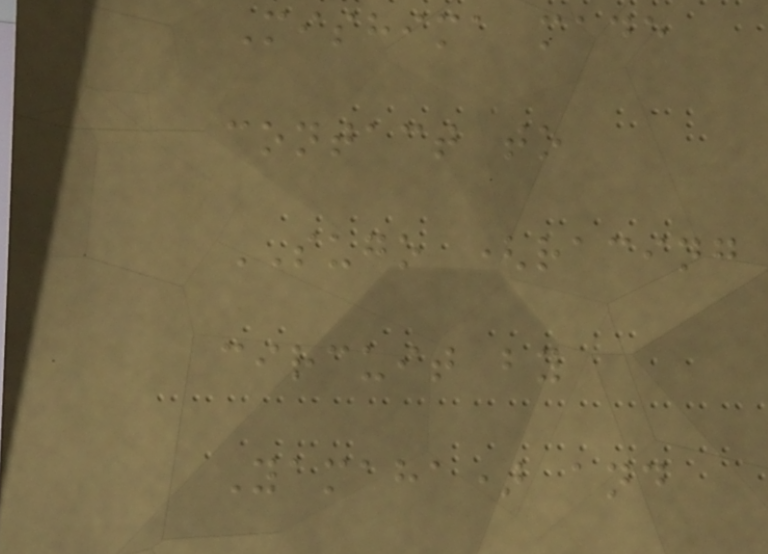Mishima made
contact to
SUGO (racing
circuit by
Yamaha) and
